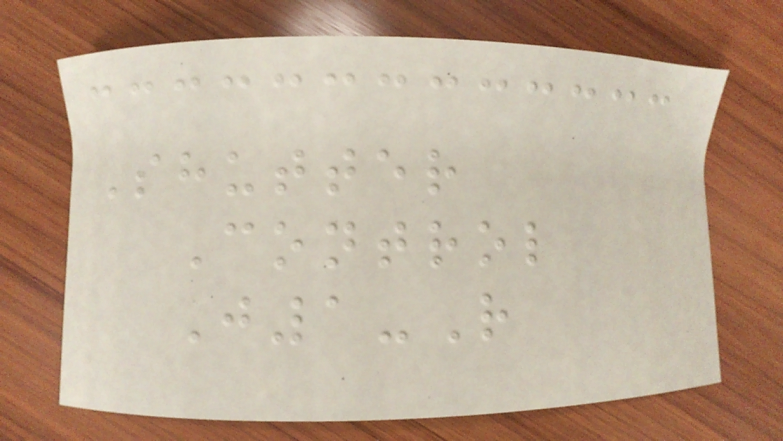Shutter
Control
J1-R
